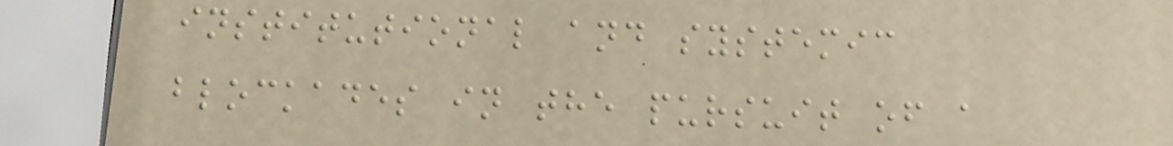institutional and systemic
blockades in the pursuit of a
